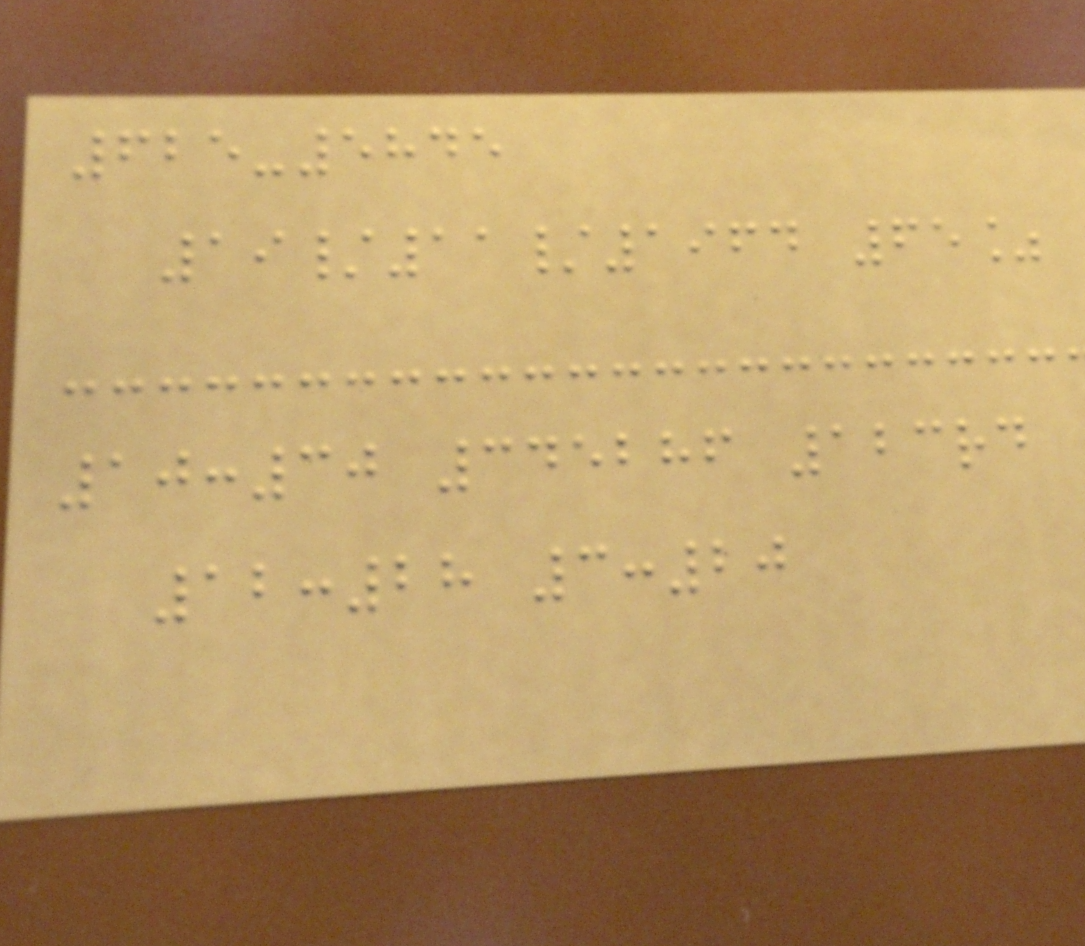625-5845
19/11/1964 65%
10:30 345286 123rd
12:28 3:20
